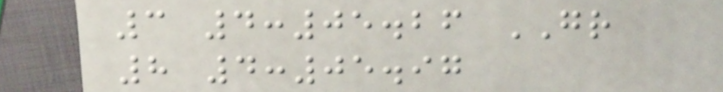3 4:05.26 GR
8 4:05.97
